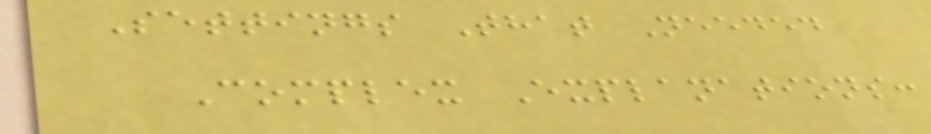Settings That Needed
Complex Explanations:
